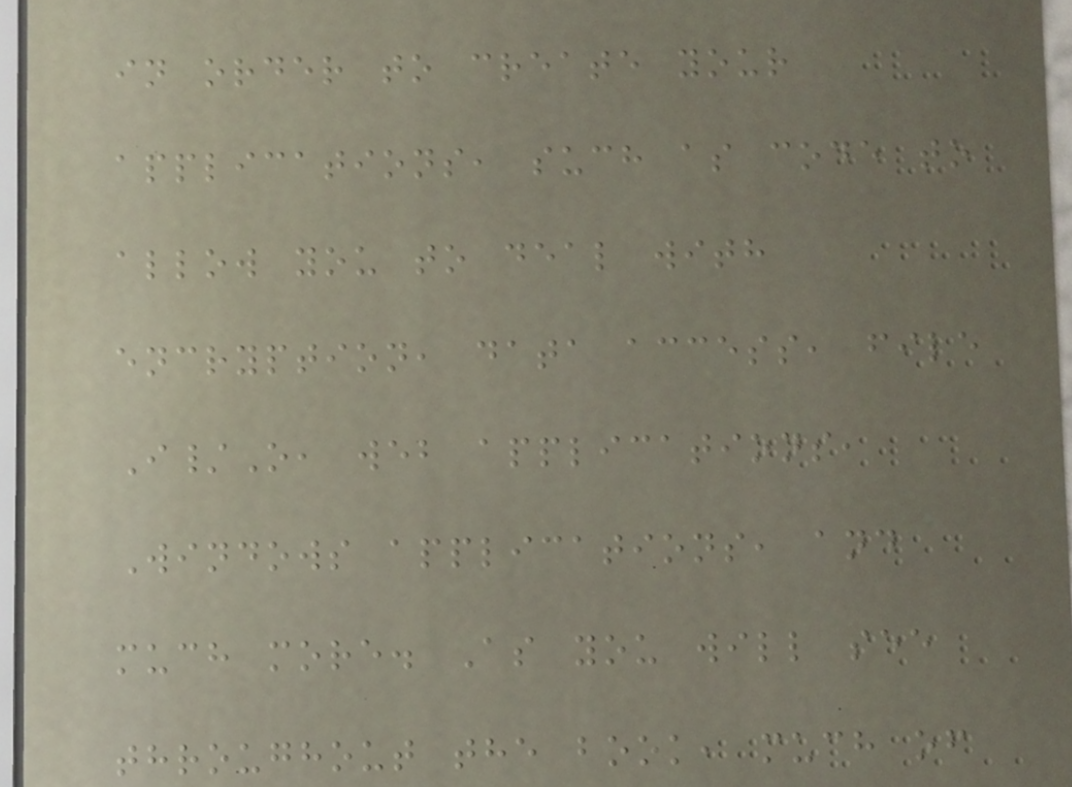in order to create your
applications, such as code to
allow you to deal with
encryption, data access, file
I/O, web applications,
Windows applications, and
much more. As you will see
throughout the book, much of
